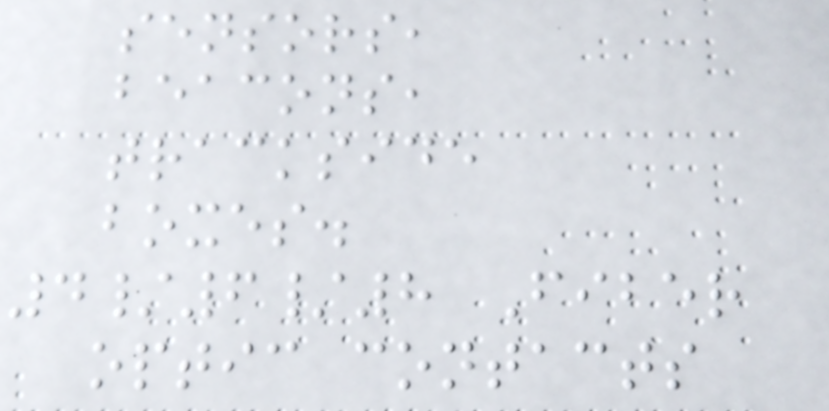sensors,
beacons,
trackside
boxes.
4/6/8 Fiber
optic contacts
